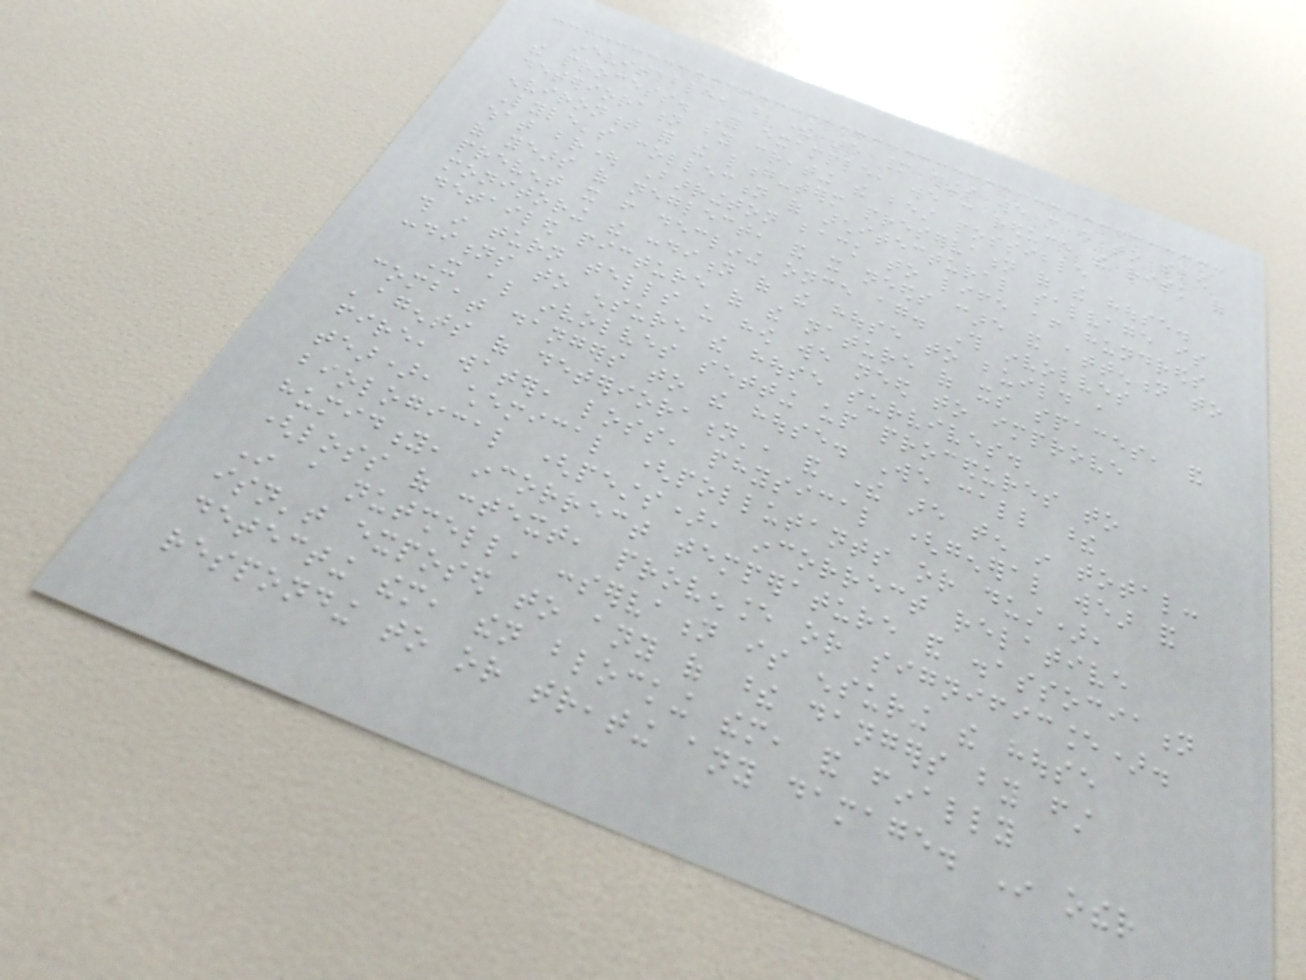inevitable, but there are many things we can do to slow
the process. For example, we can reduce the risk of
deterioration by creating the best possible
environment for the long-term preservation of the house.
Lyle's collection of architectural salvage is
what brought Barrington back to life after hundreds
of years of neglect, and it needs care and attention to
prevent it from declining once again. This involves
monitoring the condition of the house to build a
detailed picture of the nature of its spaces, and
this in turn tells us how we need to improve
conditions to ensure the house survives.
It also involves setting up procedures to
combat dangers to the house. We call these
'agents of deterioration', and there are ten in total:
fire, water, loss, physical (general wear and
tear), chemical (pollutants or dust),
biological (pests), incorrect relative
humidity, incorrect temperature and disassociation
(loss of context, provenance or significance).
In a nutshell, conservation is ensuring the house
isn't exposed to any of these dangers by first
detecting them, then blocking them, and finally
responding to or treating any damage. In other
